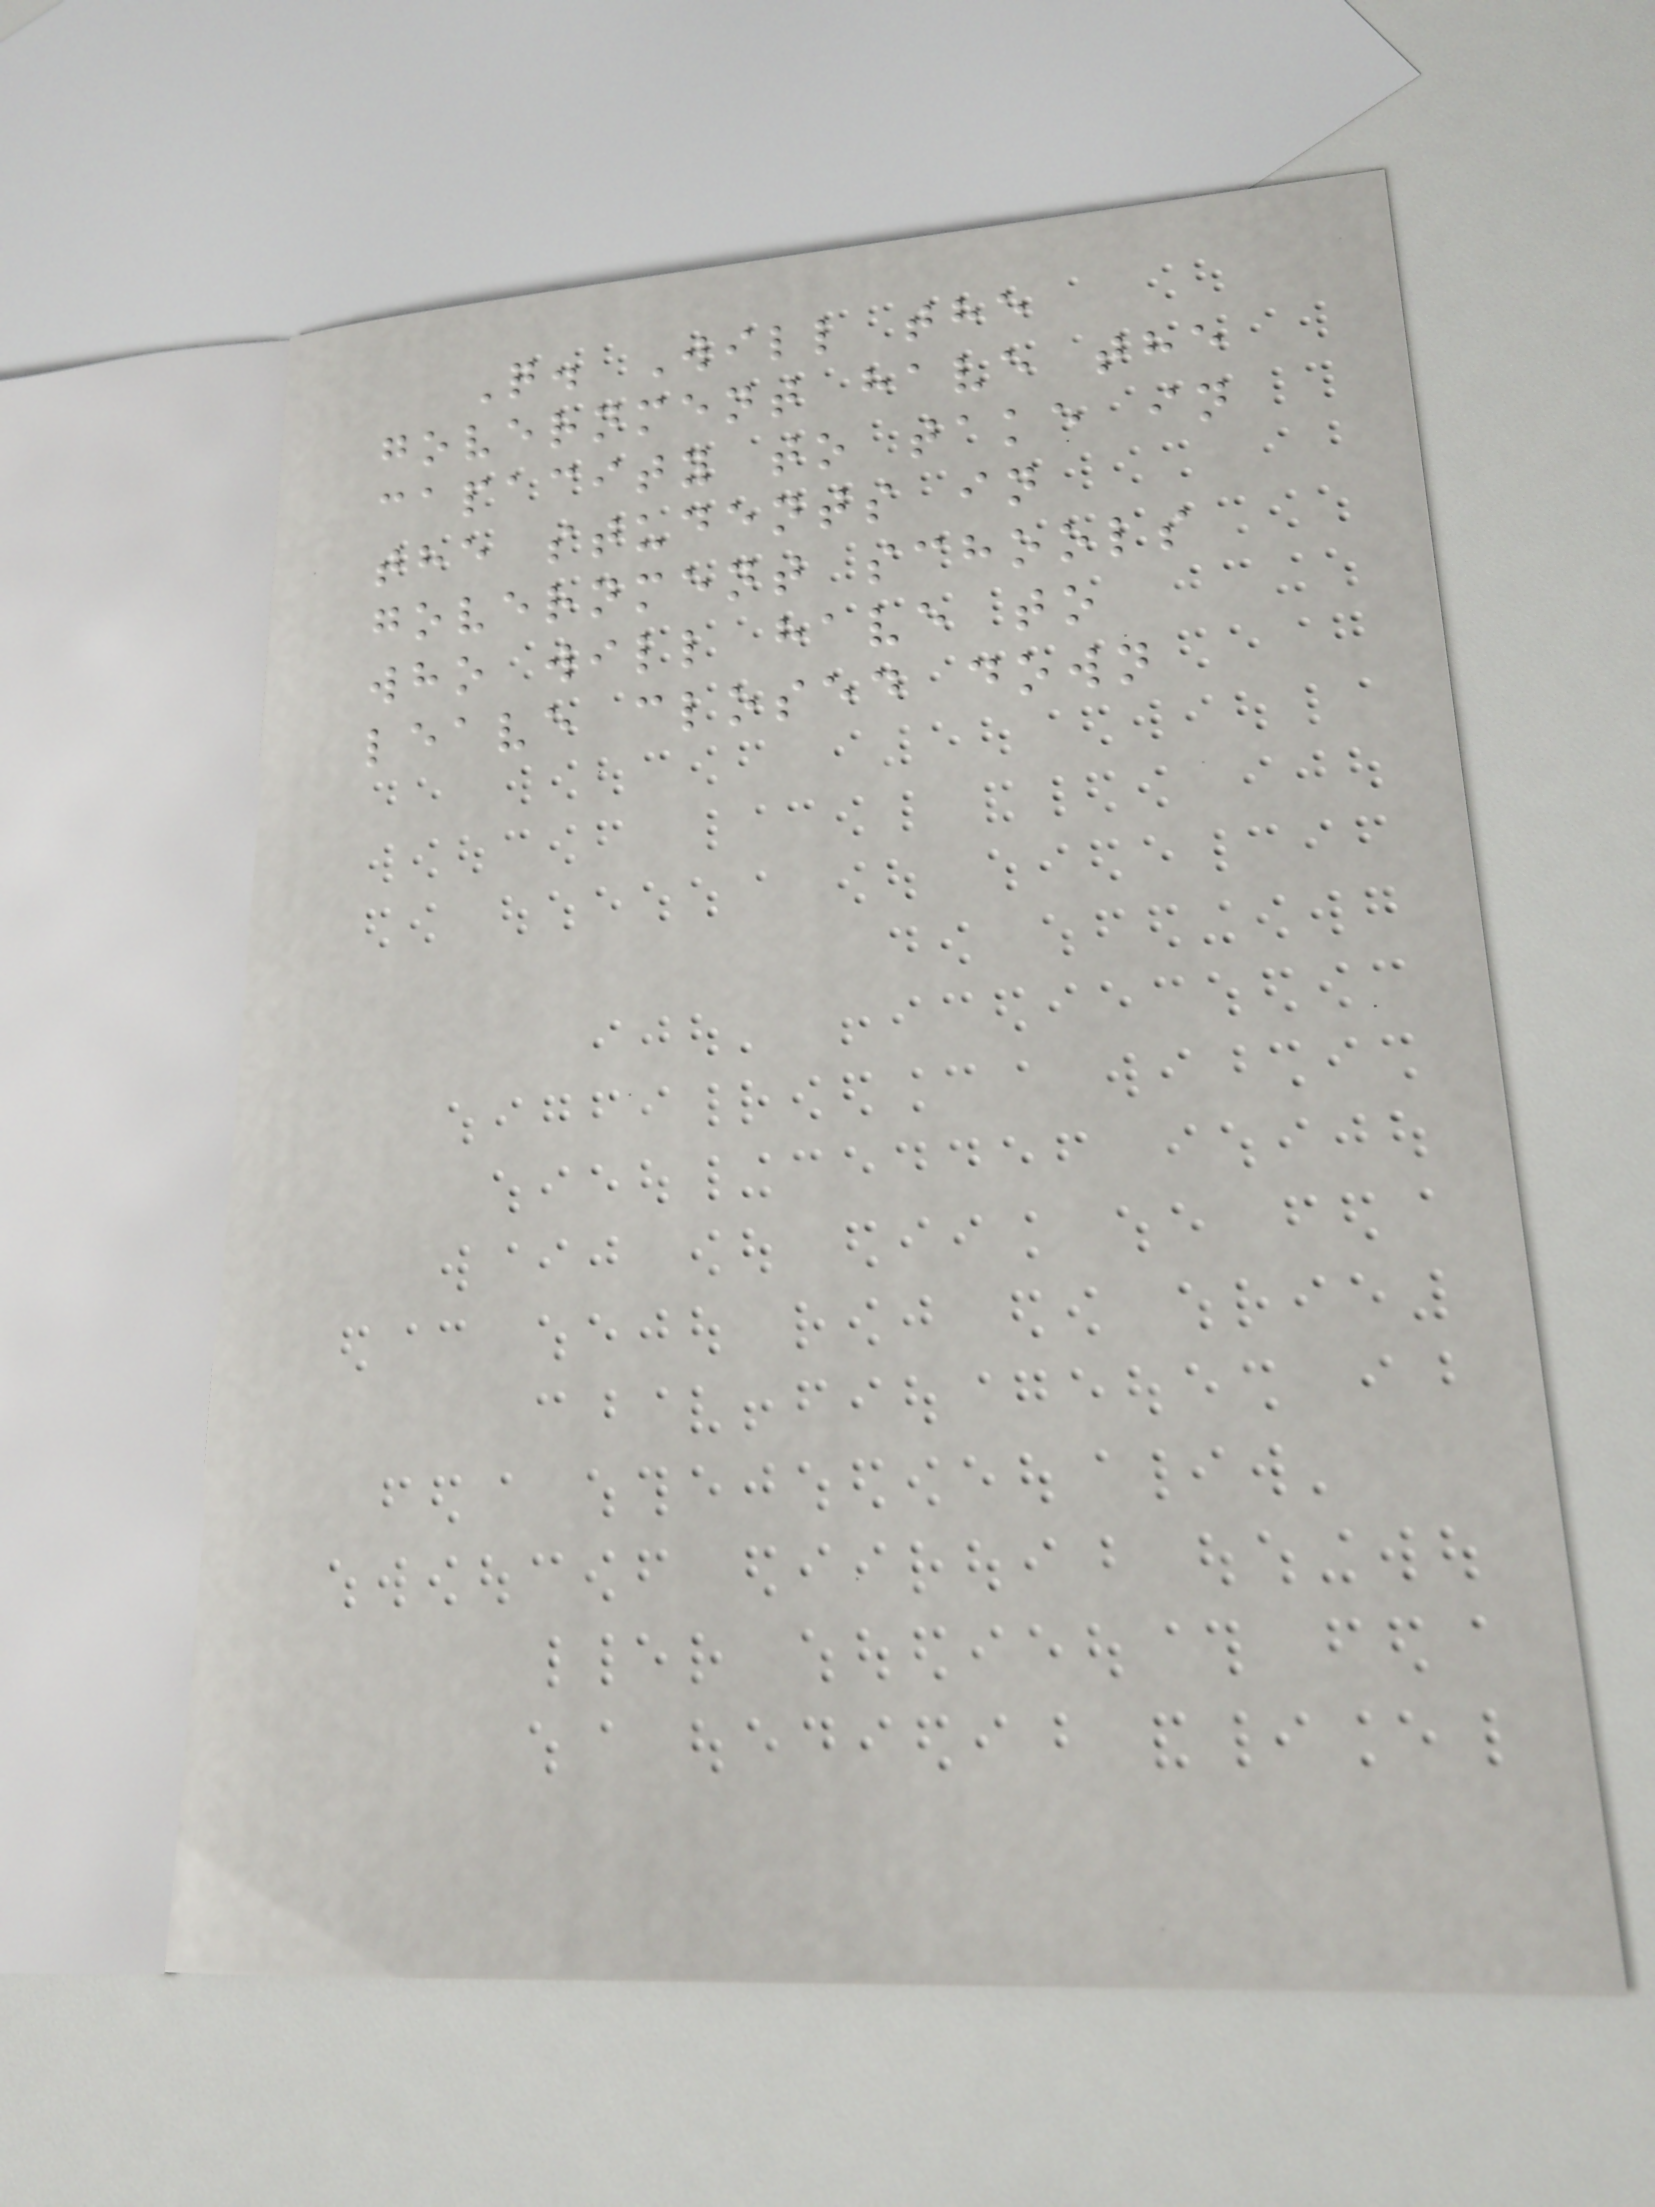Q. Will the
government have the
capacity to take in
the students in
government schools
who will have to
leave closed down
